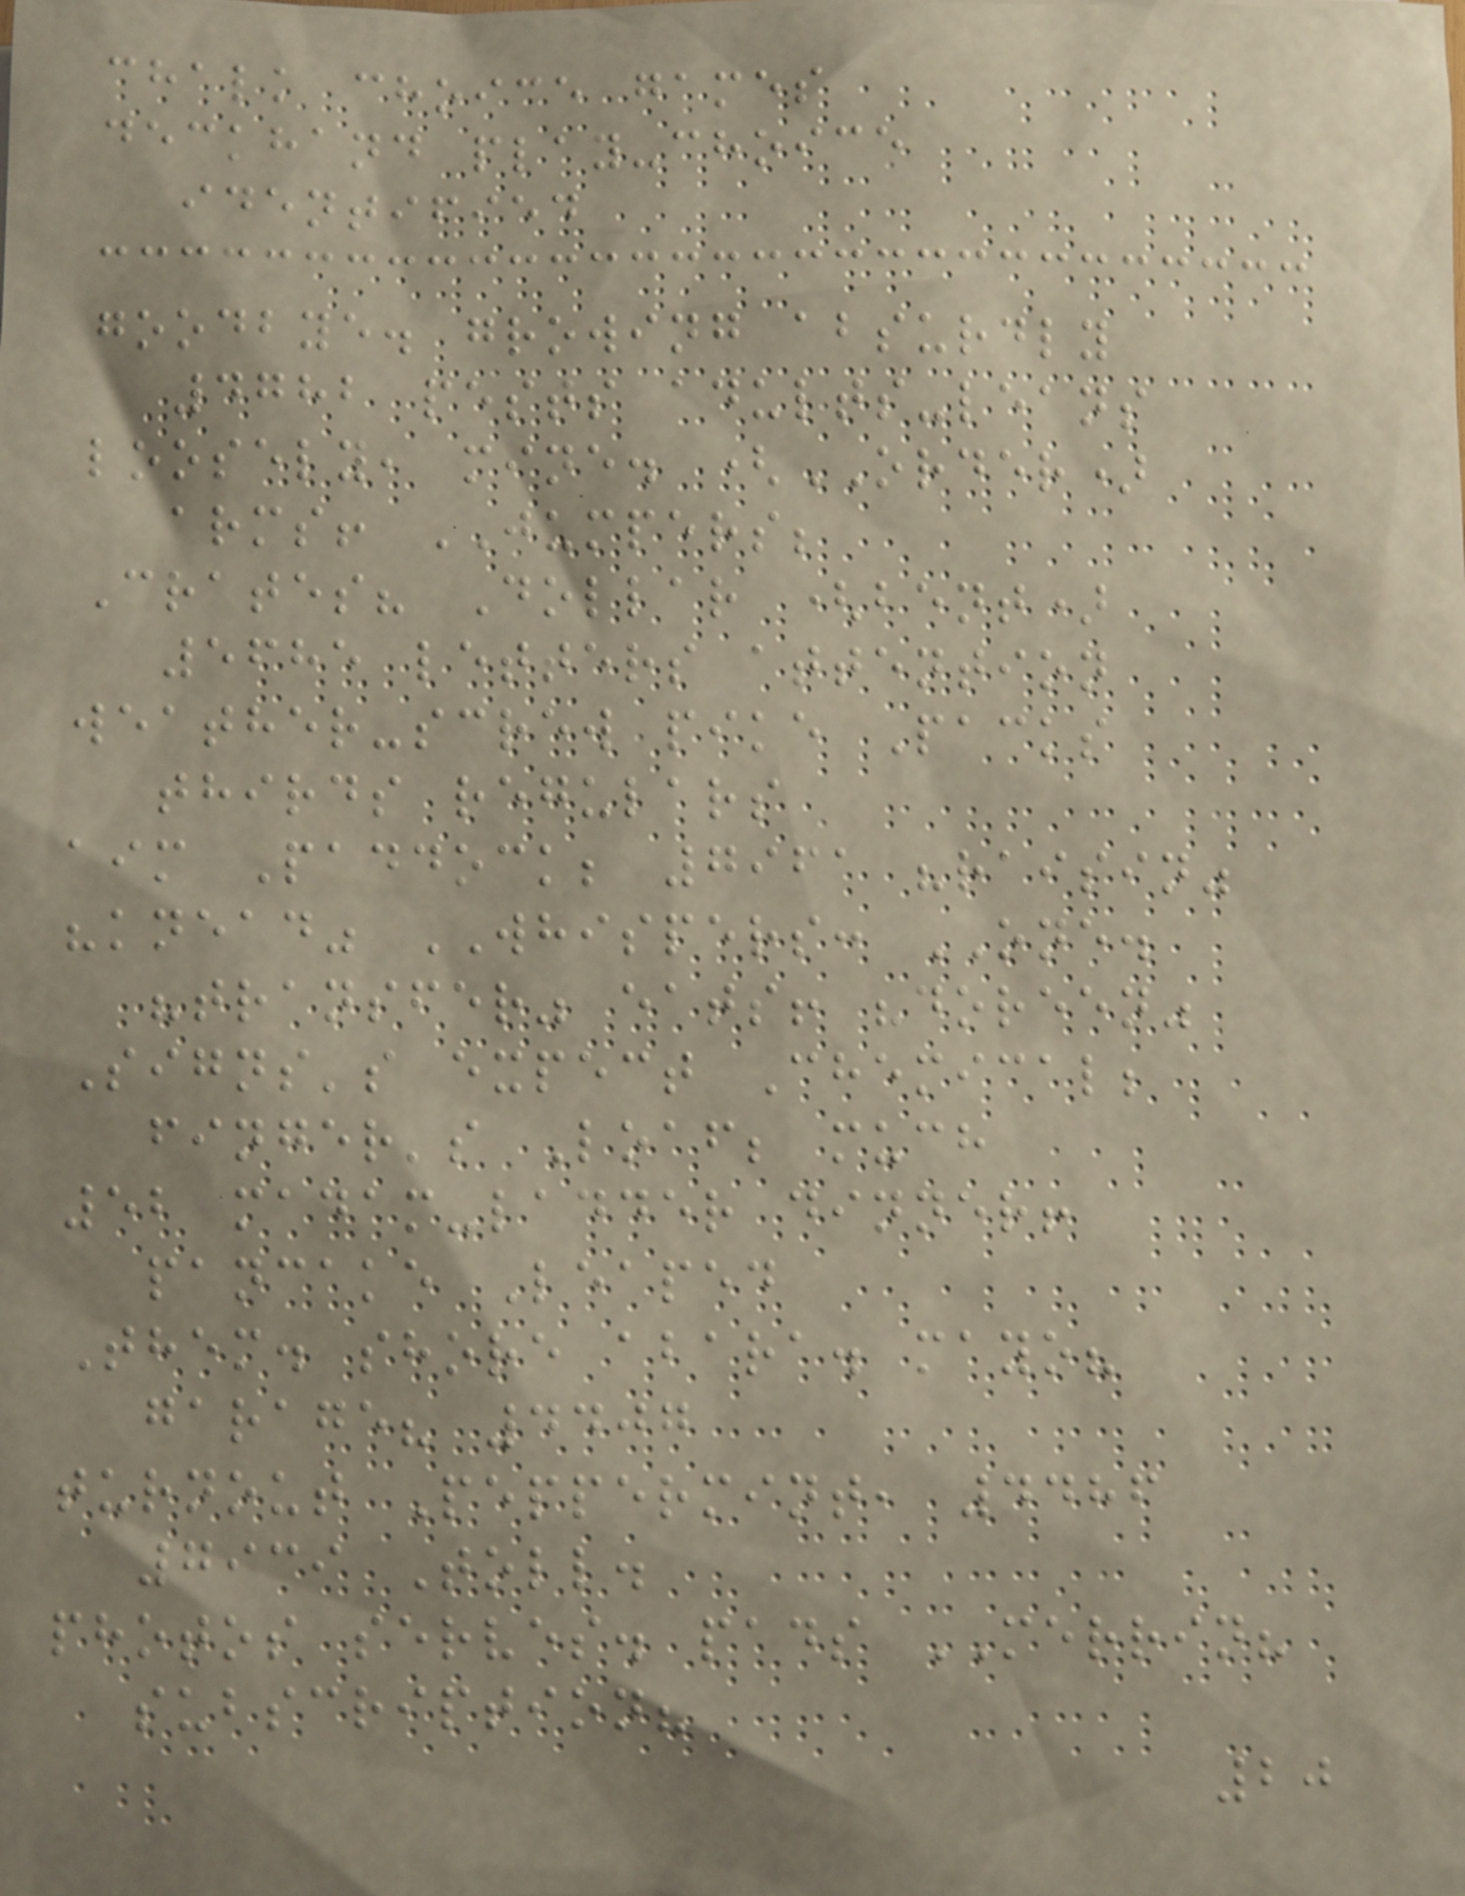chalk choice games
deckhand play-choice
identified
goodbye. growing absurdly
4782 pests adults-leans
loosely, mine. (ORDER)
arms! JUMPERS;
Crates? Dollar (bent)
5685 letters attention
weather-screw pike Packs
thirds regulars
aim Paddock; 7961 "raisin"
"knead" WHISPERS: ONE.
"transfer" eats! "doreen"
Signs's expect Chemical;
finger's Loaf; much
52 madam-ladder dinner!
pancake Leaped
Them. shore abara. mayo?
garage? 4407
turnout Peppermint, 4486
7939 Toll.
photos serves. pads MERRIN?
subscription?
20
